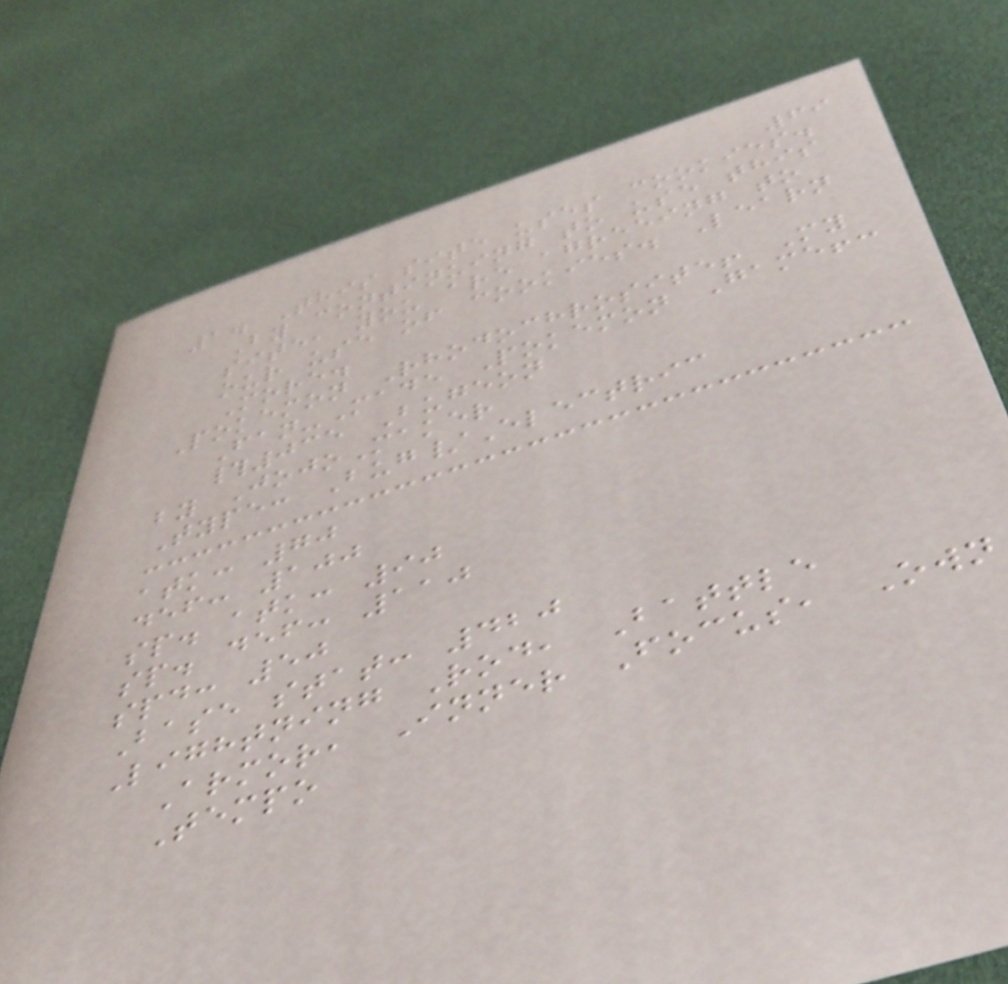69
1. This site uses cookies.
By continuing to use this
site, you are agreeing to
our use of cookies. Learn
More.
Pokemon Rhodochrosite! My
Fan-Made Pokemon Game!:
#035 Bugeon
by JojoMaker
Type: Bug/Electric
atk: 70
def: 100
sp. atk: 90
sp. def: 110
spd: 50
Base stat: 420
Lightning Rod, Battle
Armor, Inner Focus, Own
Tempo
